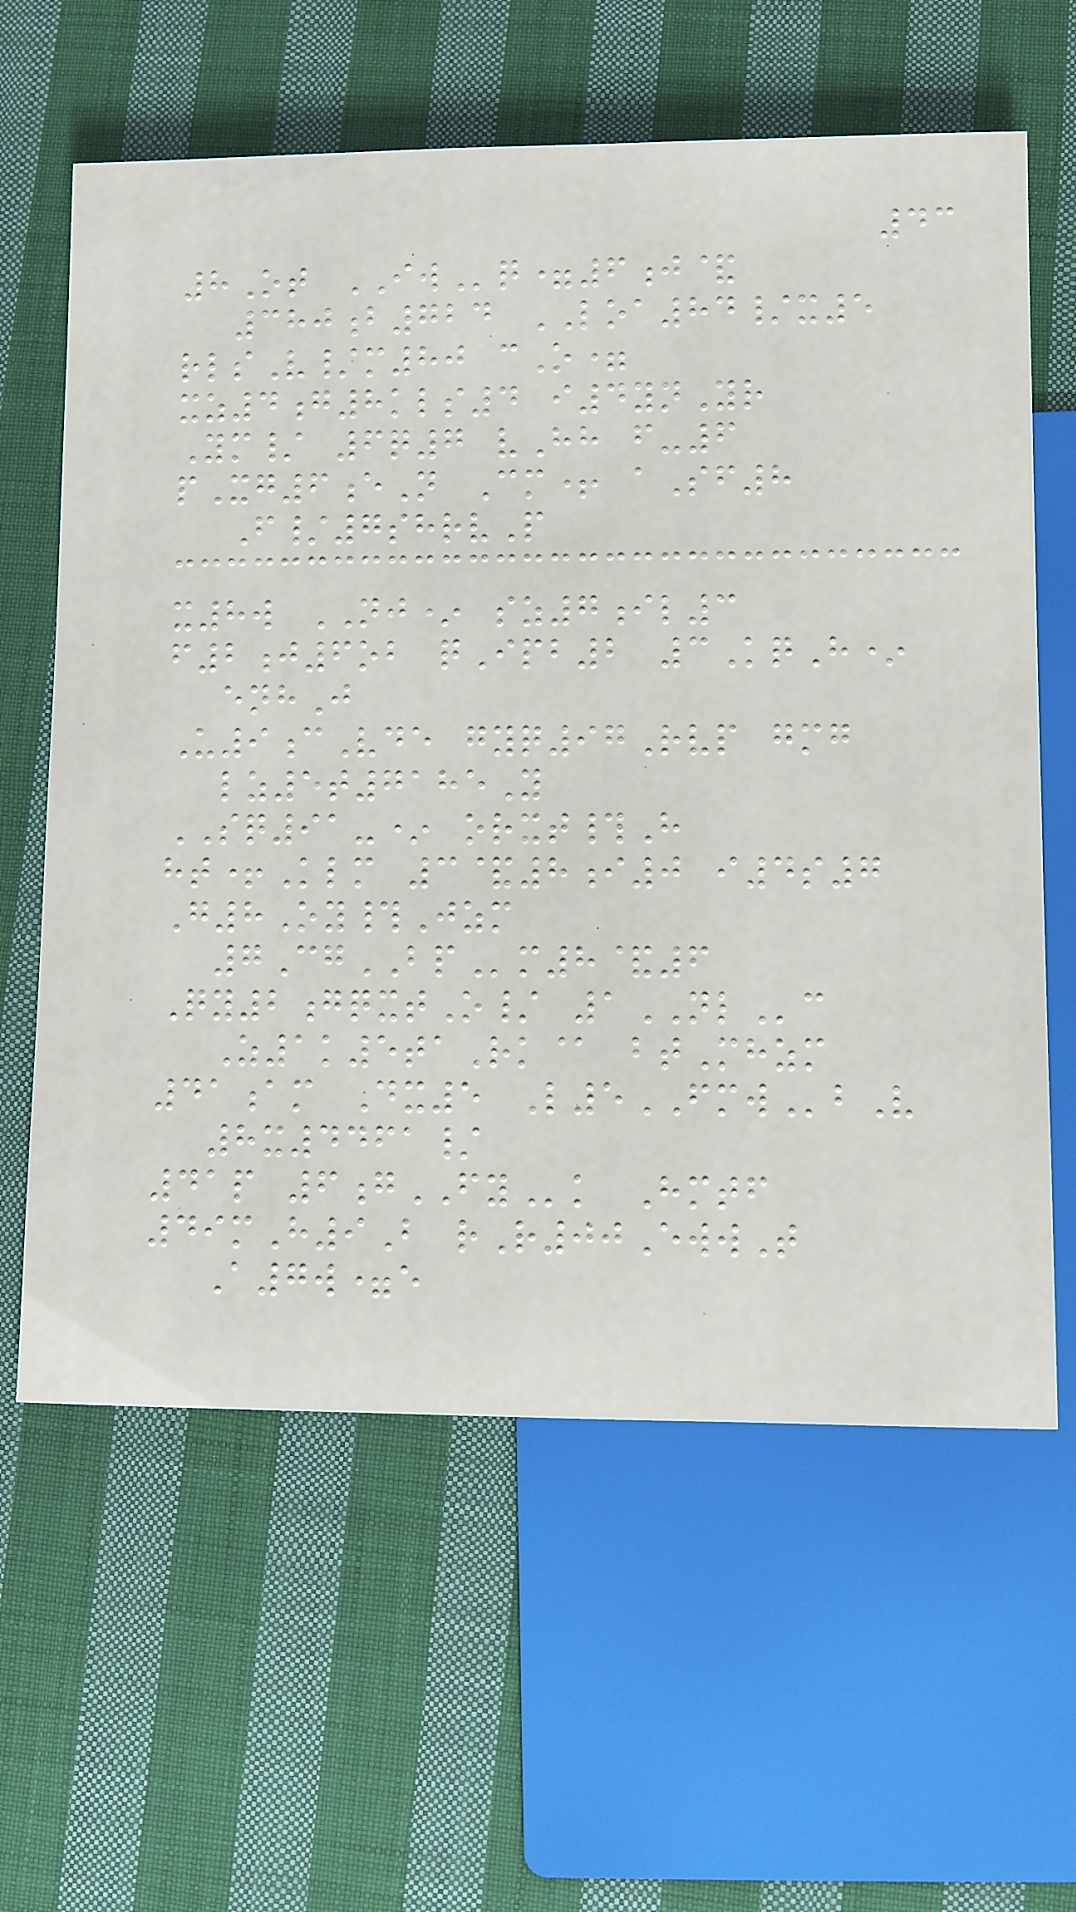43
8Ot IWq=6j&
380b724 LOA84/x5
rlsV/m80 cO=
xz4g8kls4 i4ynYr
Ym/ 6q7 vHh f-6
pXg6eN Cm+ aSf8
F/7shrvP
x8w NJ* sz7il3
f2j6ob qIpb2 3KqH*
enhJ
U9cVde gyq97Rvp gmg
lz5t7185Y
SQ91-* orxt#H
ht+Klm 3&8i0 i4s7
G8Oy#Jzm
7CgBPm8&6
Qy2gqxtO/ 1NLc
Z1k5taRk@ btMhzm
41am Dx5 L5FMWbV
8x4461/
41p 6gFYk Hmtf
49mH9B rR00EwwT
A7w=e
